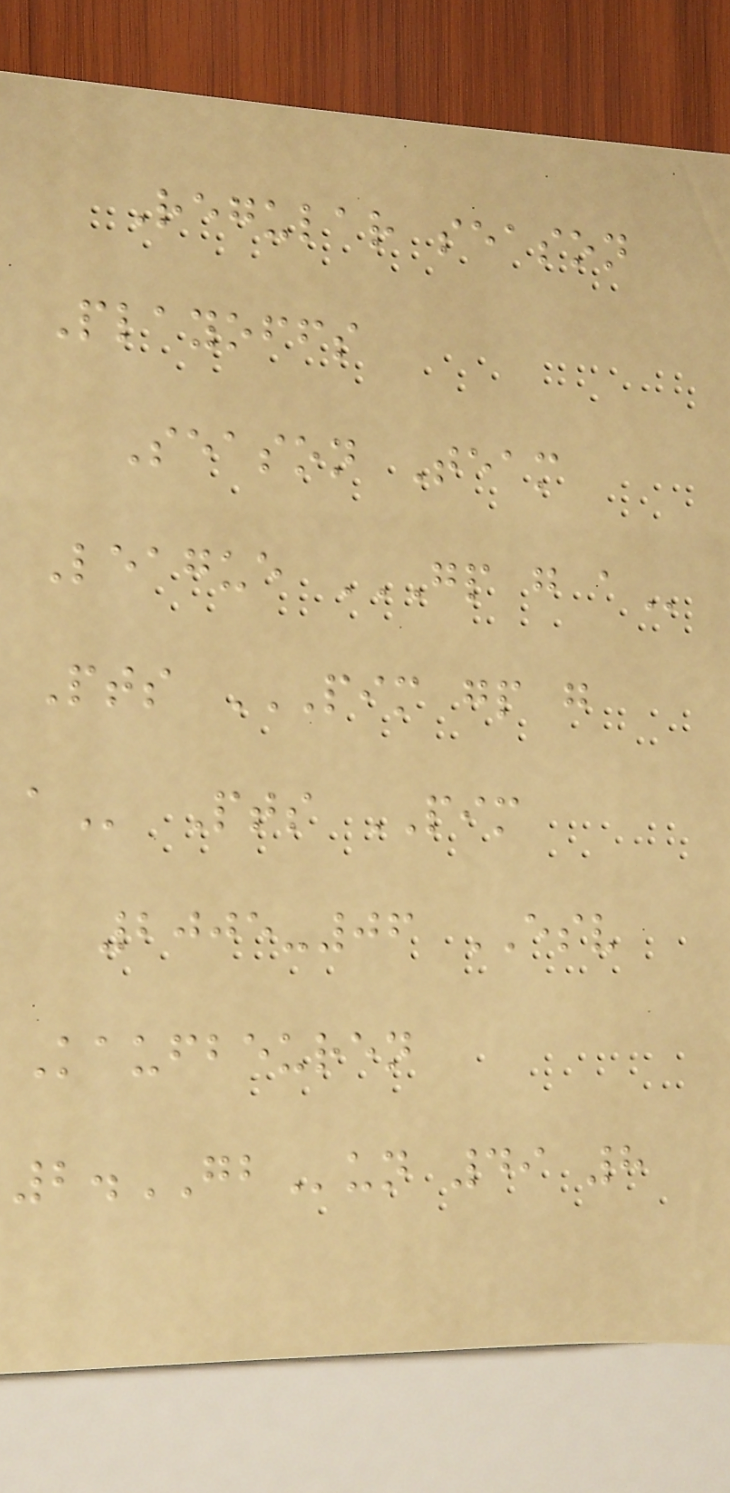Regular season
Playoffs
Season Team
League GP G A
Pts PIM GP G
A Pts PIM
2005-06 ESV
Kaufbeuren
2.GBun 49 8
